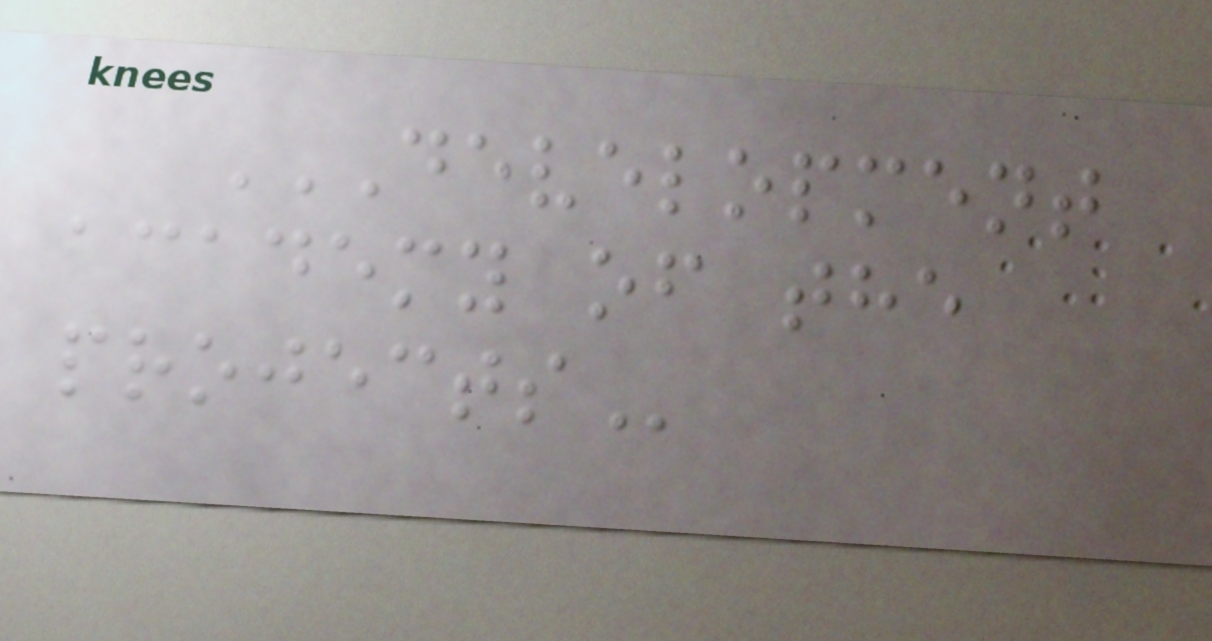DEVELOPMENT
ACADEMY OF THE
PROJECTS
